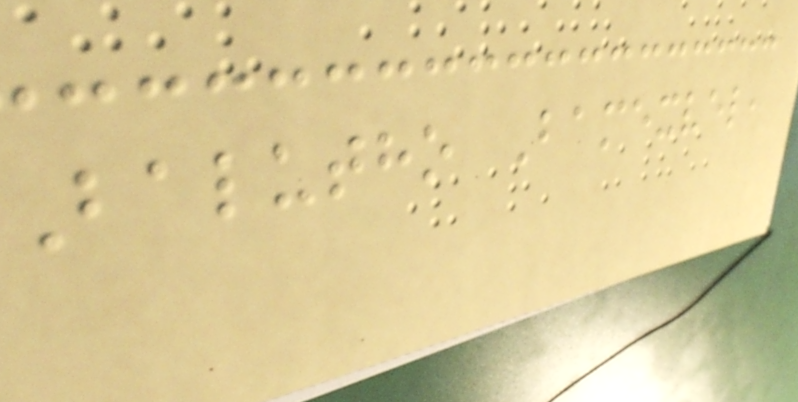Balutho Bamexvel,
